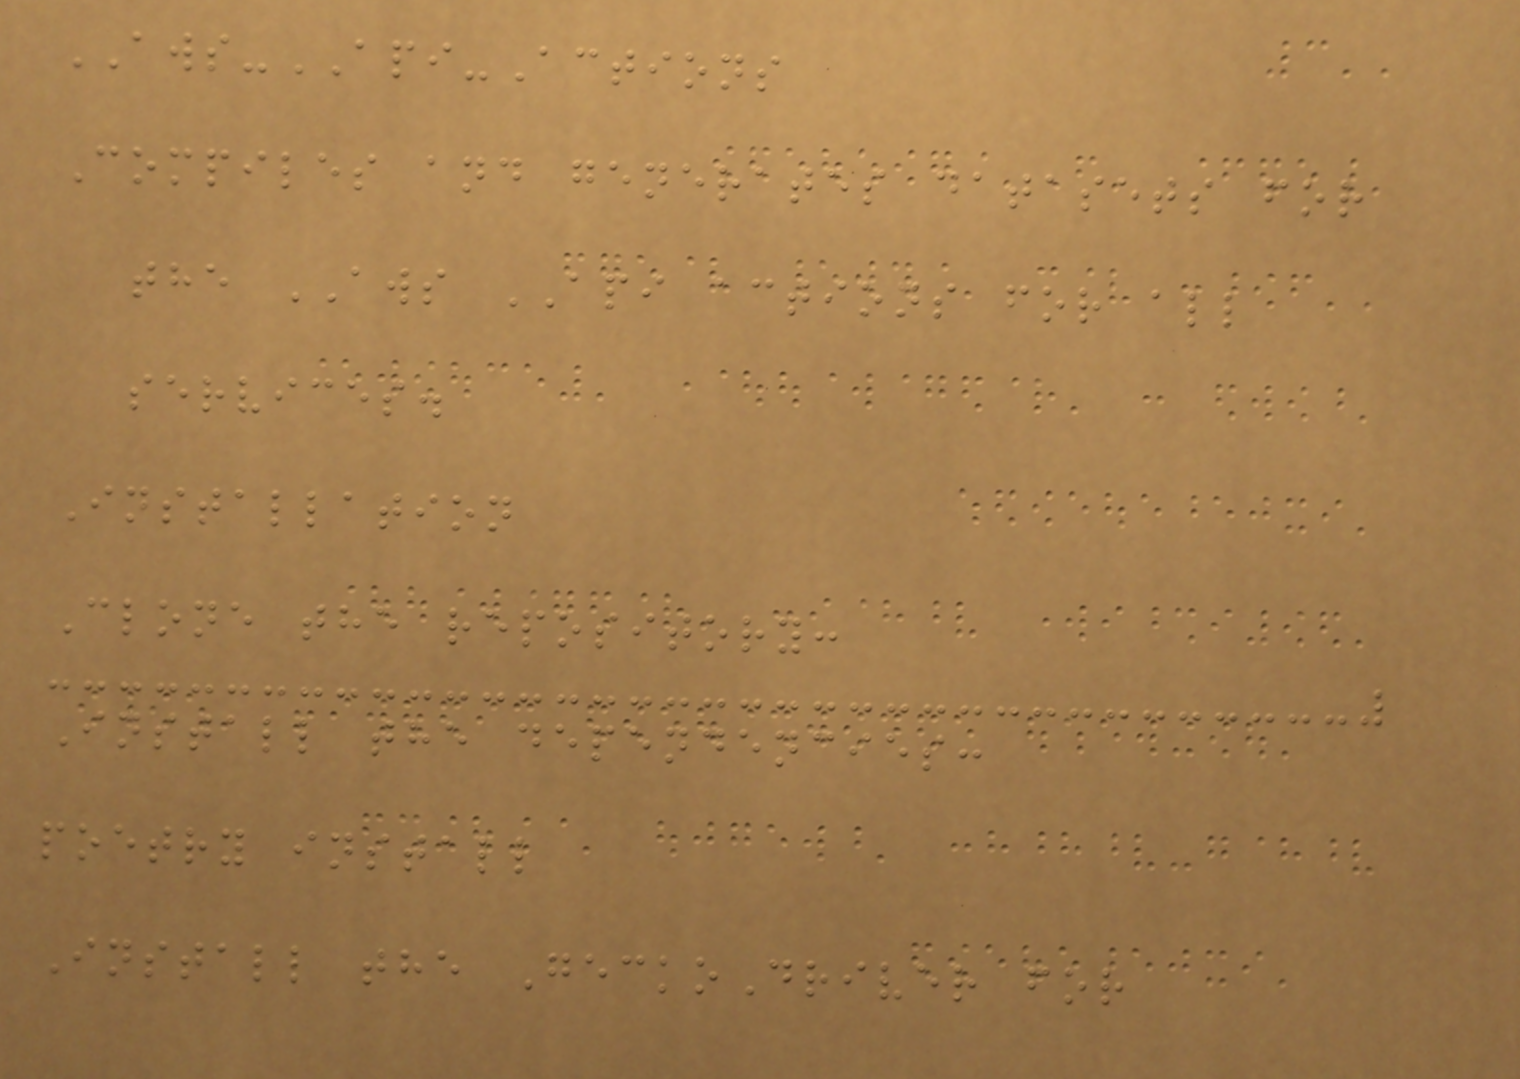AWS-API-Actions
Compiles and generates datasets for
the AWS API actions for all
services.
Installation
Clone the repository:
Install the dependencies:
poetry install
Install the GeckoDriver for
